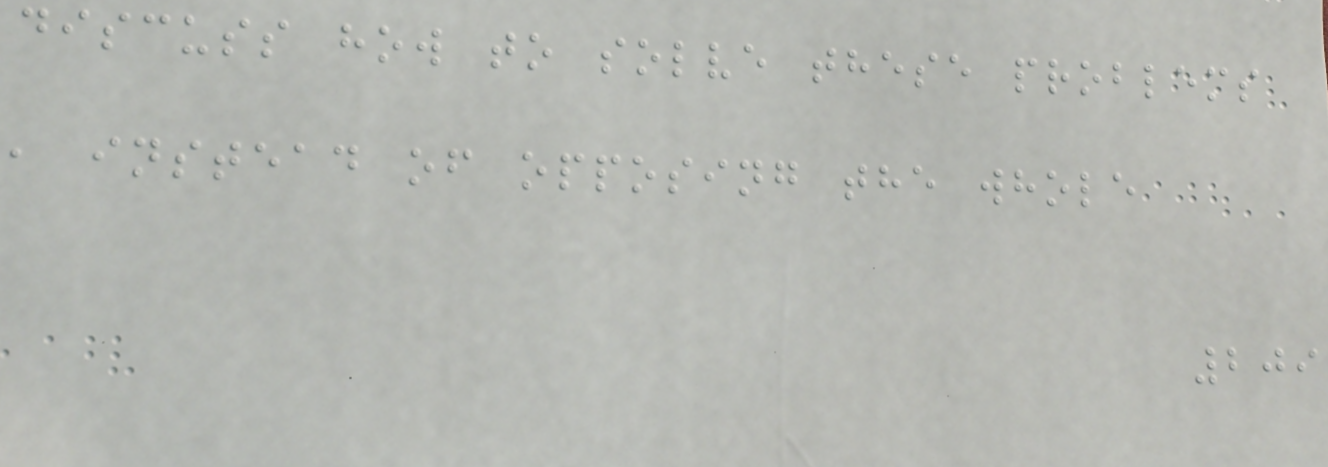discuss how to solve these problems
, instead of opposing the whole
209
